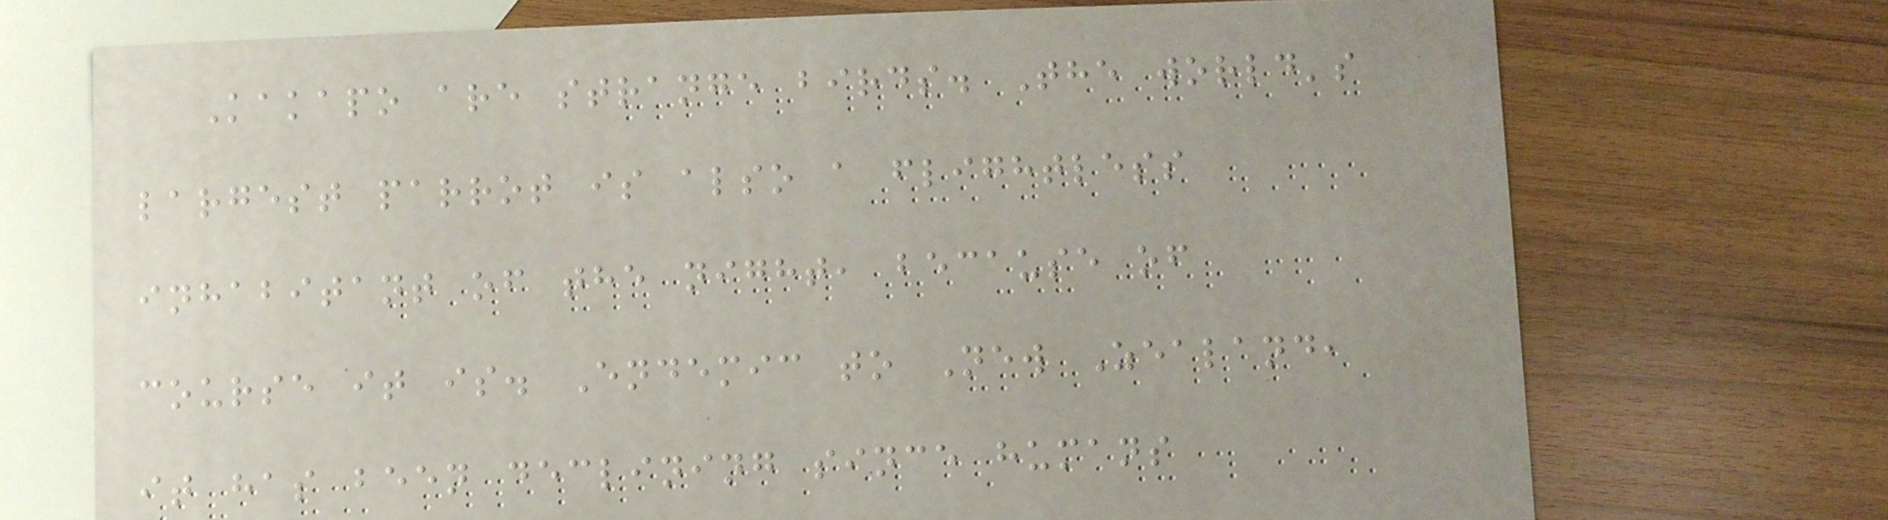Kakapo are strange birds. The world's
largest parrot is also a flightless
inhabitant of the night, because of
course it is. Endemic to New Zealand,
it has been declining since humans
